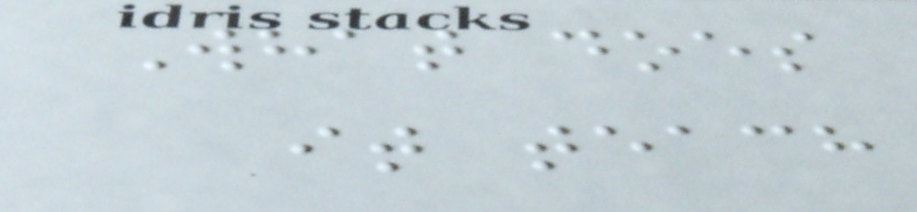What does
it teach
